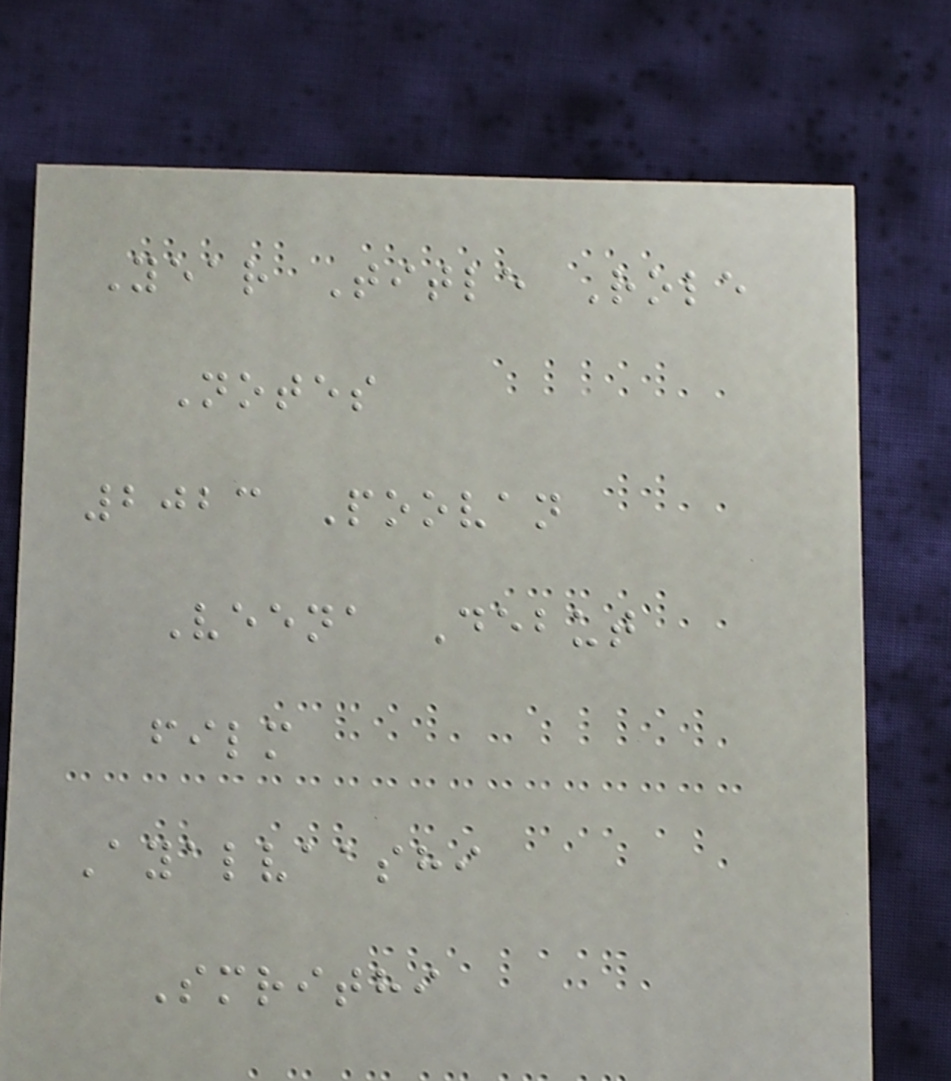Year Title Role
Notes
2023 Poovan
Veena Debut
film
Ayalvaashi
Smrithi
